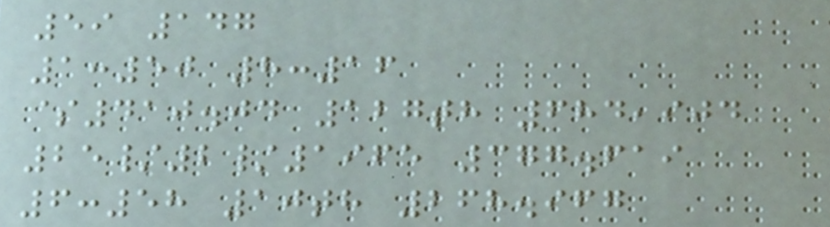59 147
1:50 8:16
$410.04 127th 684,904
25/2/1965 377.619
6:58 10th 268.967
